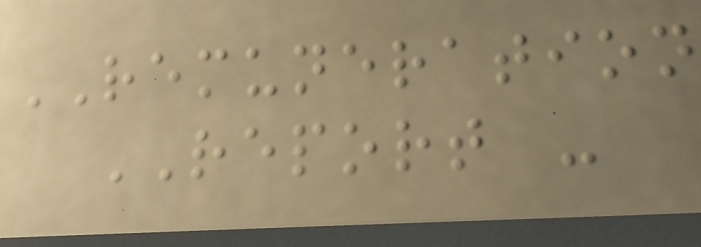REMUNERATION
REPORT -
